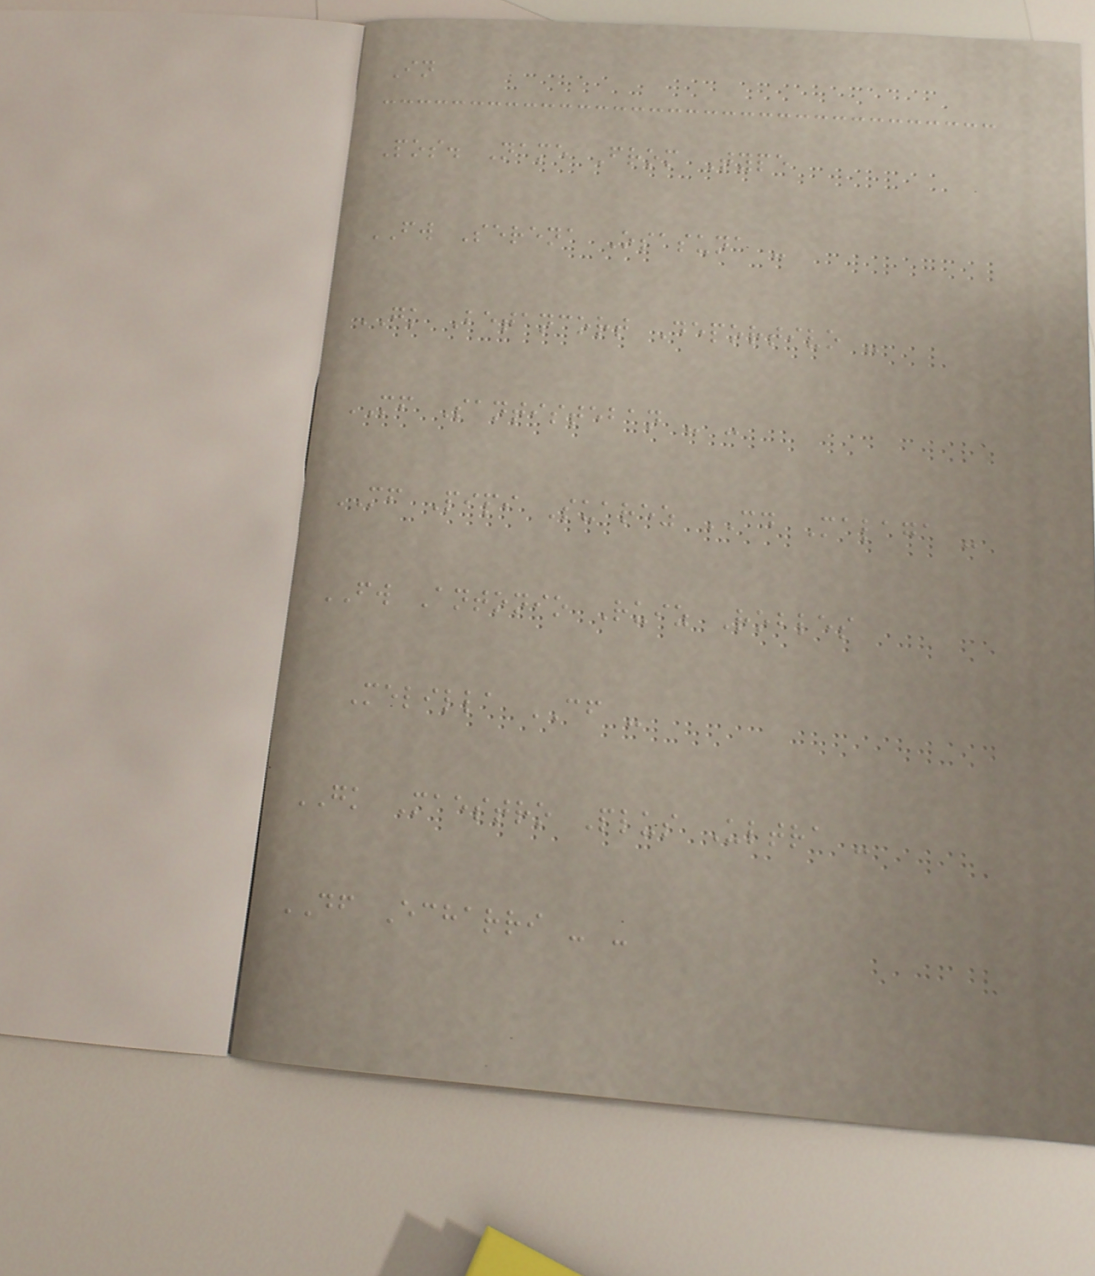In
Pos. Name From Type
FW Serena Osasuna -
GK Betancort Deportivo -
MF Santisteban - -
MF Pipi Suarez CD Malaga -
FW Antonio Ruiz Robles
Melilla CF -
GK Maestro Plus Ultra -
DF Echarri - -
